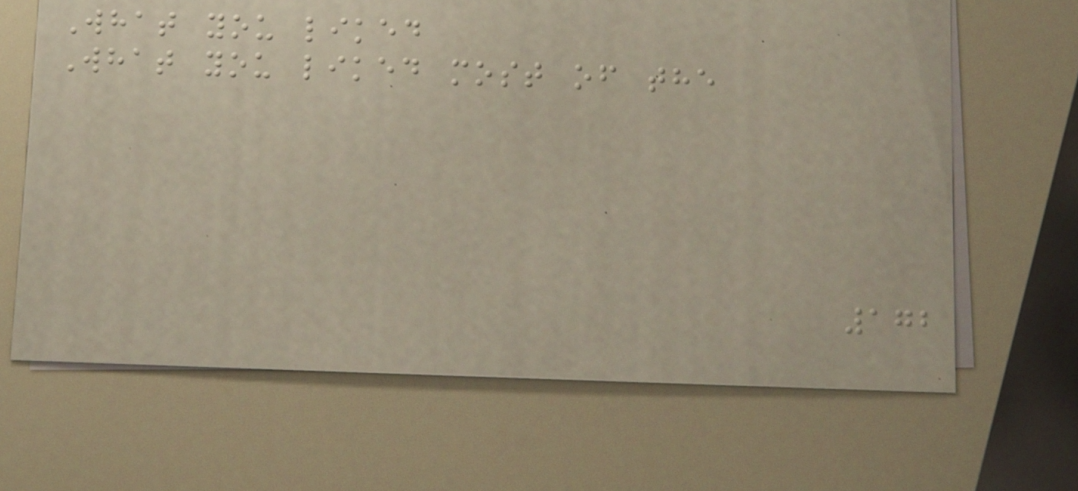What you liked
What you liked most of the
172
